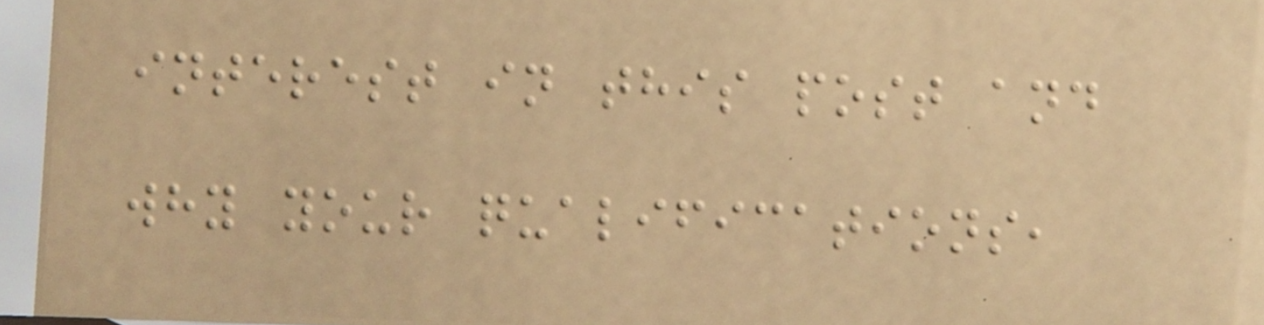interest in this post and
why your qualifications,
